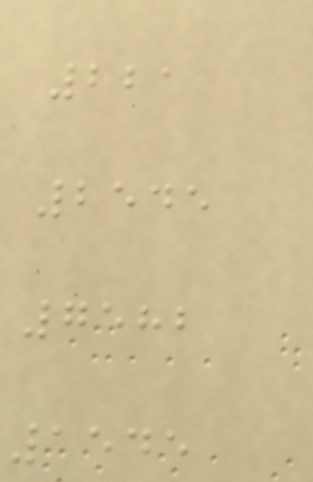221
2545
7582
1545
